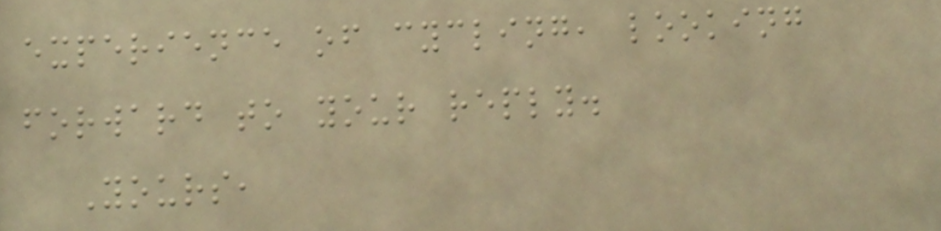experience of cycling, looking
forward to your reply.
Yours,
